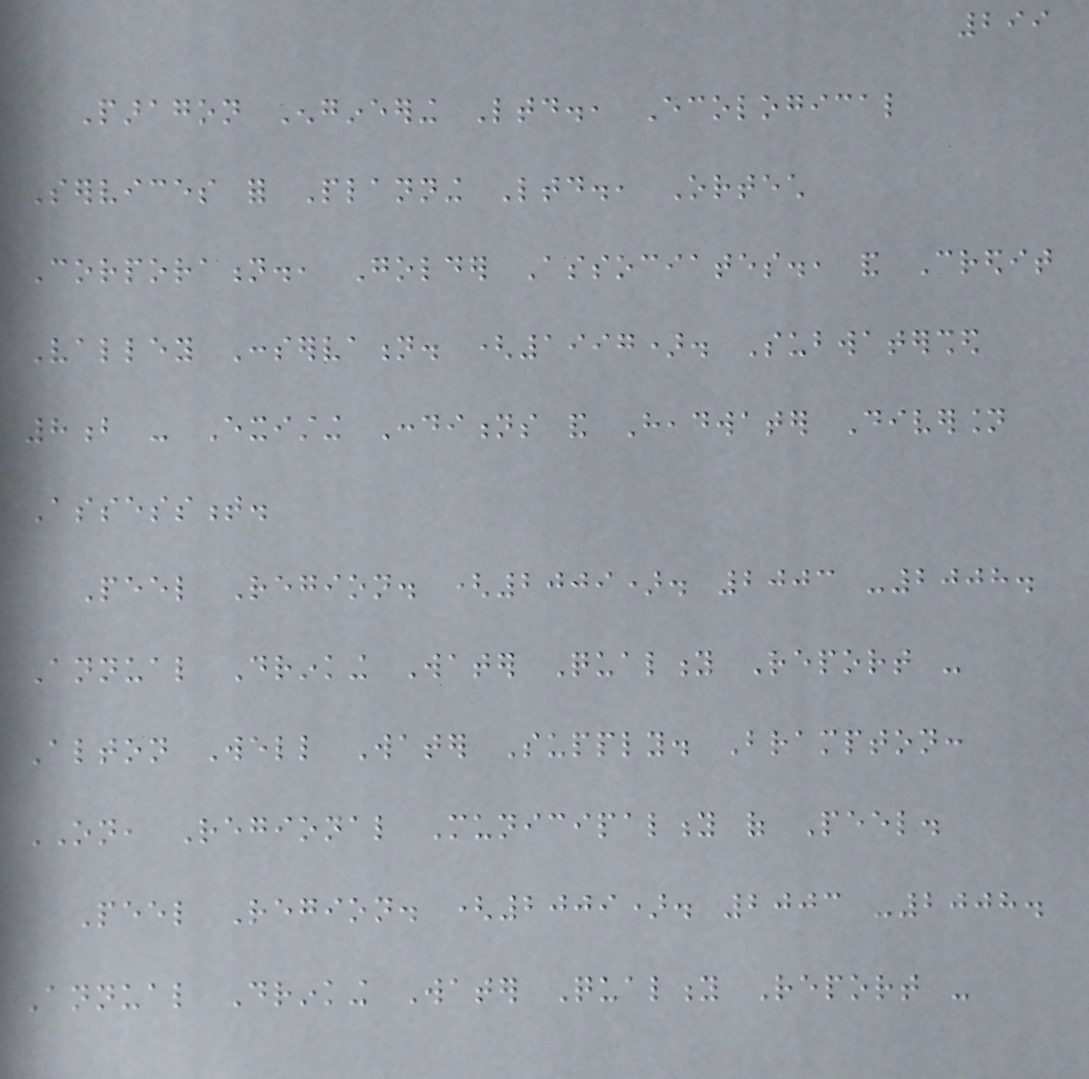299
Paragon Engineering Ltd., Ecological
Services for Planning Ltd., Ortech
Corporation., Golder Associates., and Credit
Valley Conservation. (1997). Subwatershed
8b - Existing Conditions and Headwater Diversion
Assessment.
Peel Region. (2009). 2003 -2008.
Annual Drinking Water Quality Report -
Alton Well Water Supply. Brampton:
ON, Regional Municipality of Peel.
Peel Region. (2009). 2003 -2008.
Annual Drinking Water Quality Report -
